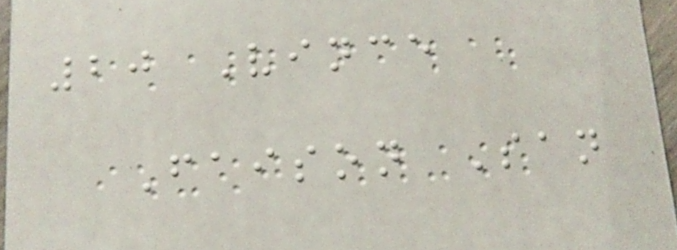20 Vince
Faison San
